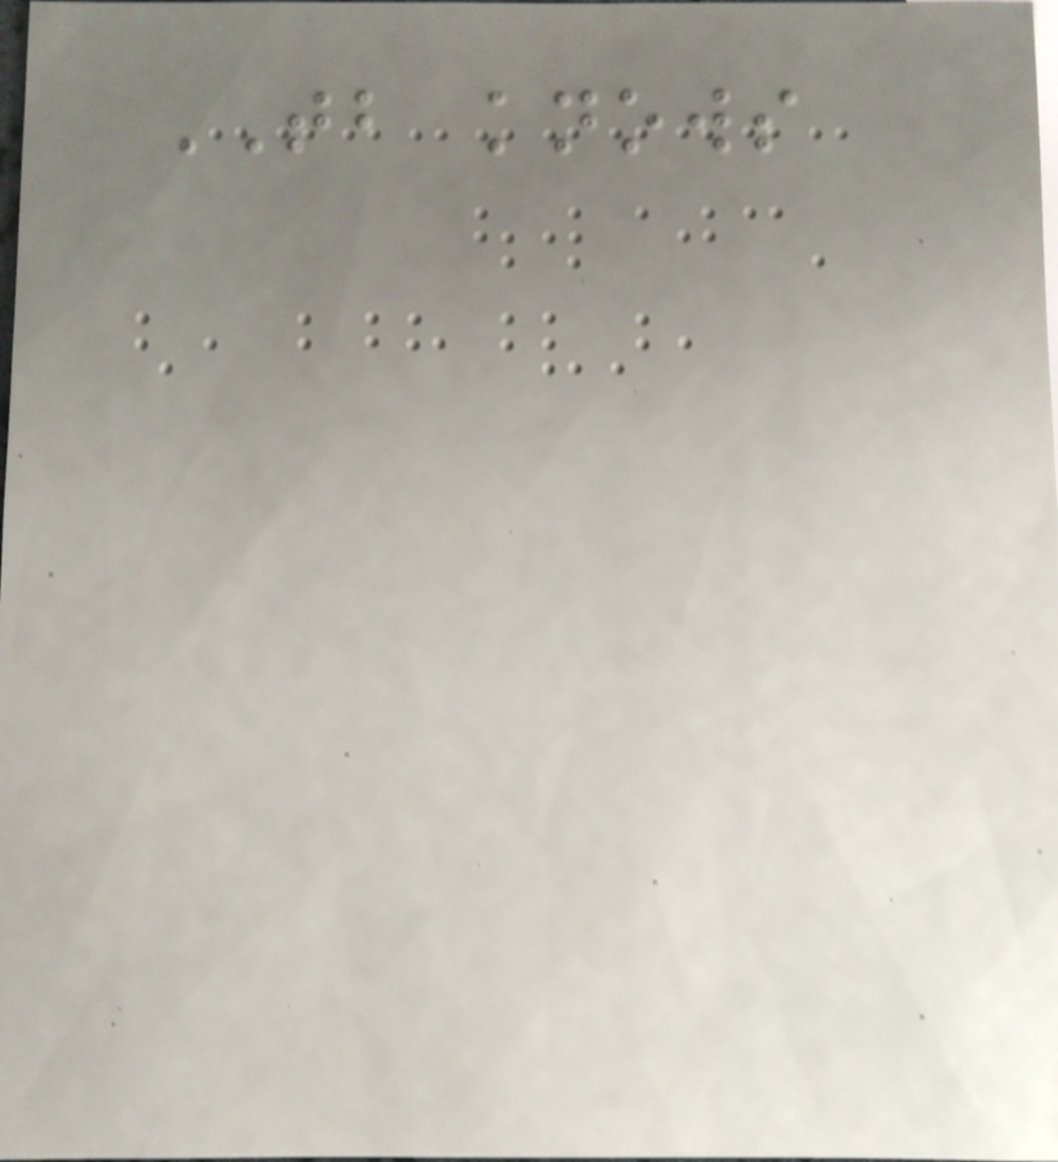TB knows
